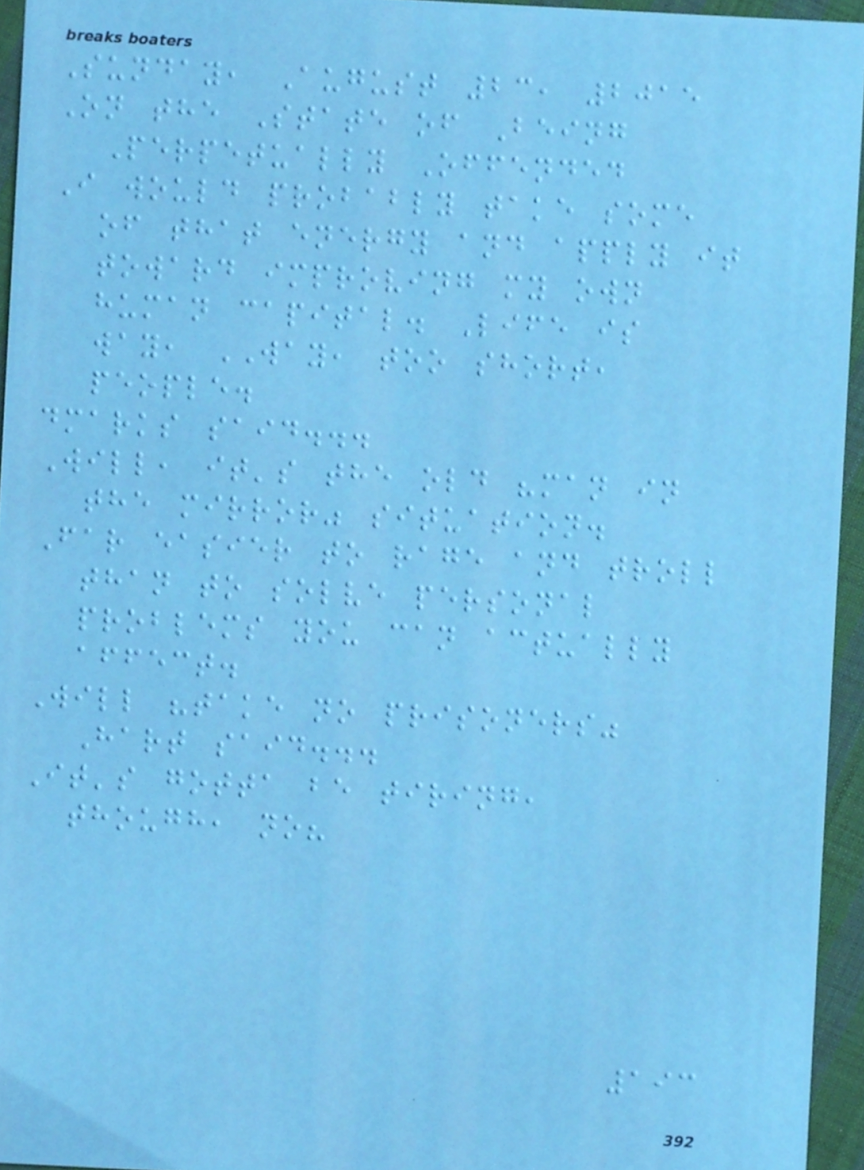Sunday, August 23, 2015
On the State of Being
Perpetually Offended
I would probably take some
of that energy and apply it
toward improving my own
human capital. Life is
way, WAY, too short,
people.
dmarks said...
Will, it's the old "man in
the mirror" situation.
Far easier to rage and troll
than to solve personal
problems you can actually
affect.
Will "take no prisoners"
Hart said...
It's gotta be tiring,
though, no?
193
